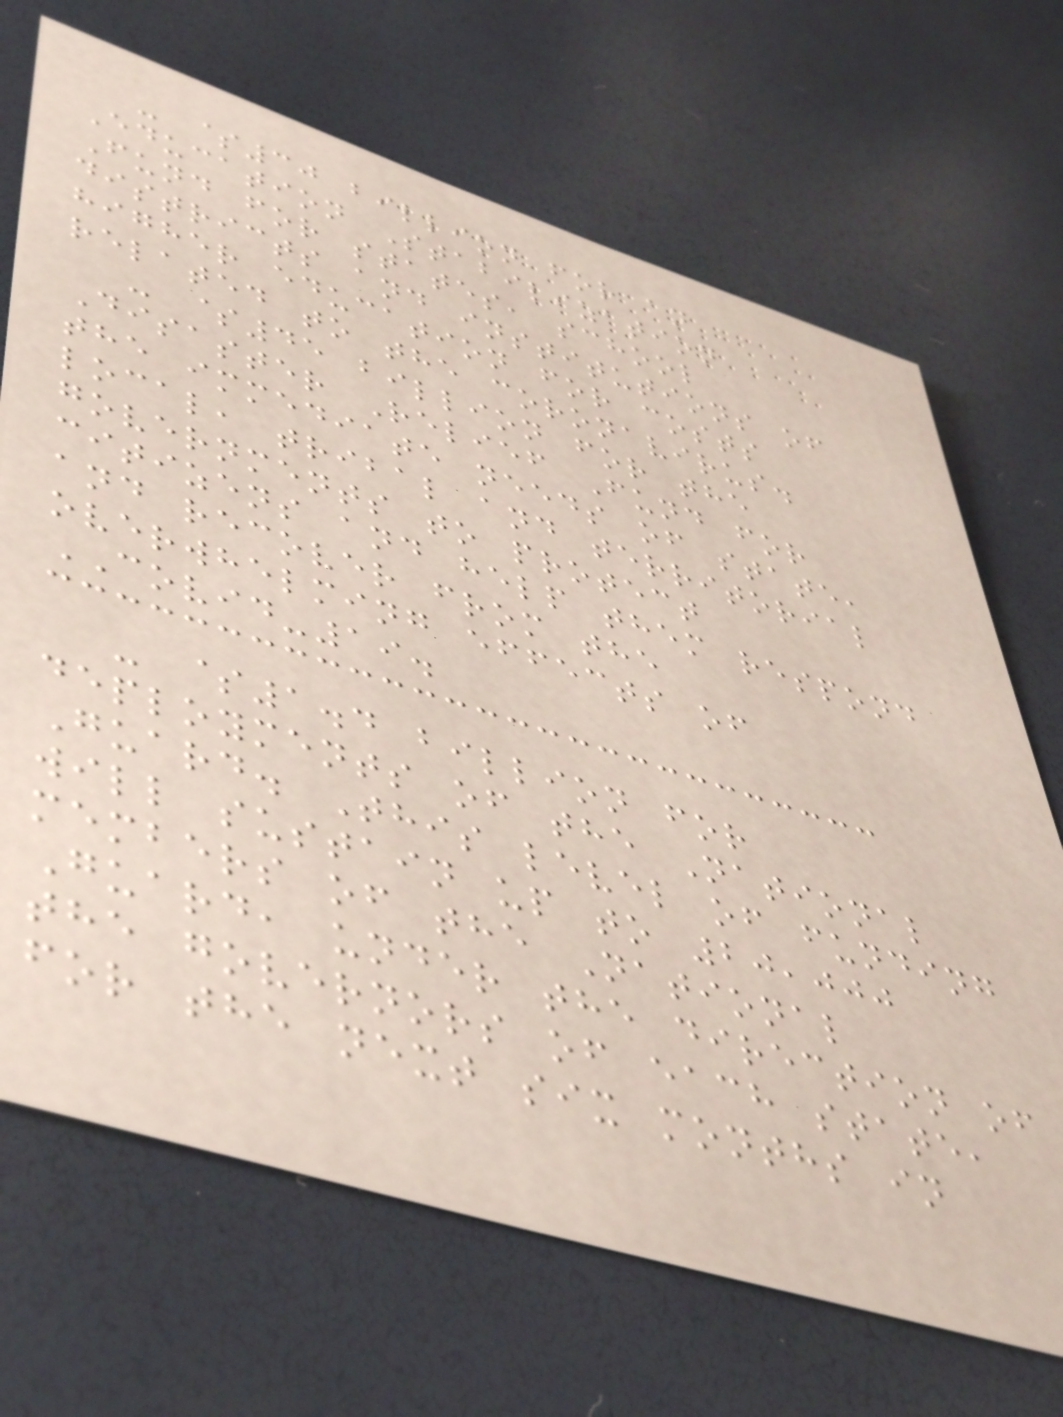- $30 billion for an
Education Stabilization
Fund for states, school
districts and institutions of
higher education for costs
related to the coronavirus.
- $45 billion for the
Disaster Relief Fund for
the immediate needs of state,
local, tribal and territorial
governments to protect
citizens and help them respond
and recover from the
overwhelming effects of
COVID-19.
- $1.4 billion for
deployments of the National
Guard. This level of funding
will sustain up to 20,000
members of the National
Guard, under the direction of
the governors of each state,
for the next six months in
